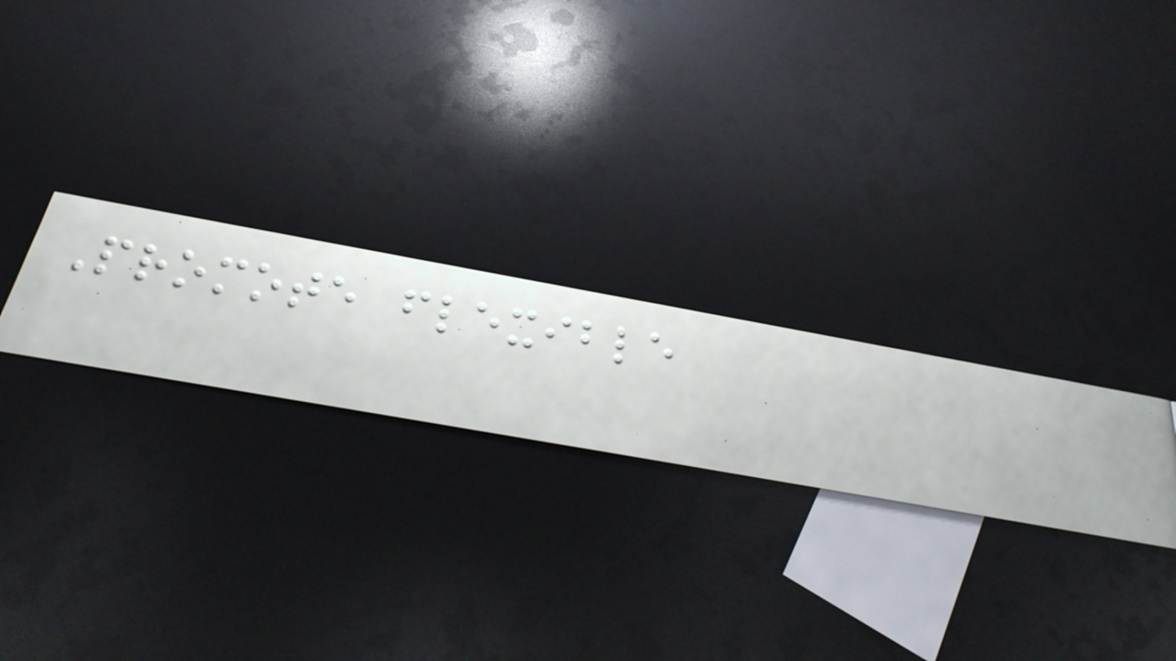Promote flexible
